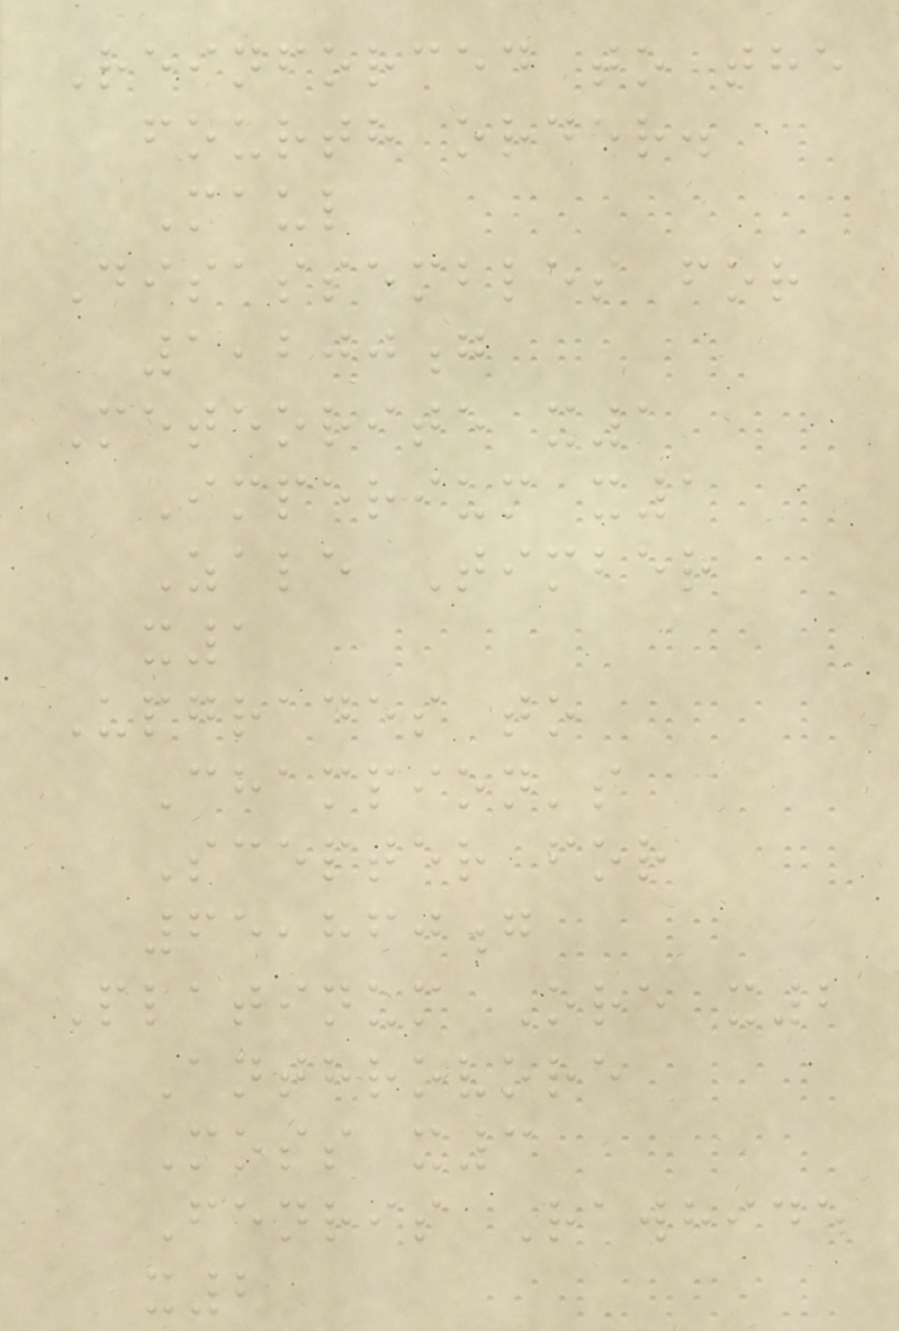Reinforced to the
fourth order.
Maul
Disassembles for
1,200g
Meteorite x1
Imperium x1
Zale Timber
x1
Upgrades to
Champion's
Scepter for
65,860g
Platinum Ore x2
Anthrovore
Moss x3
Fenris Rawhide
x2
